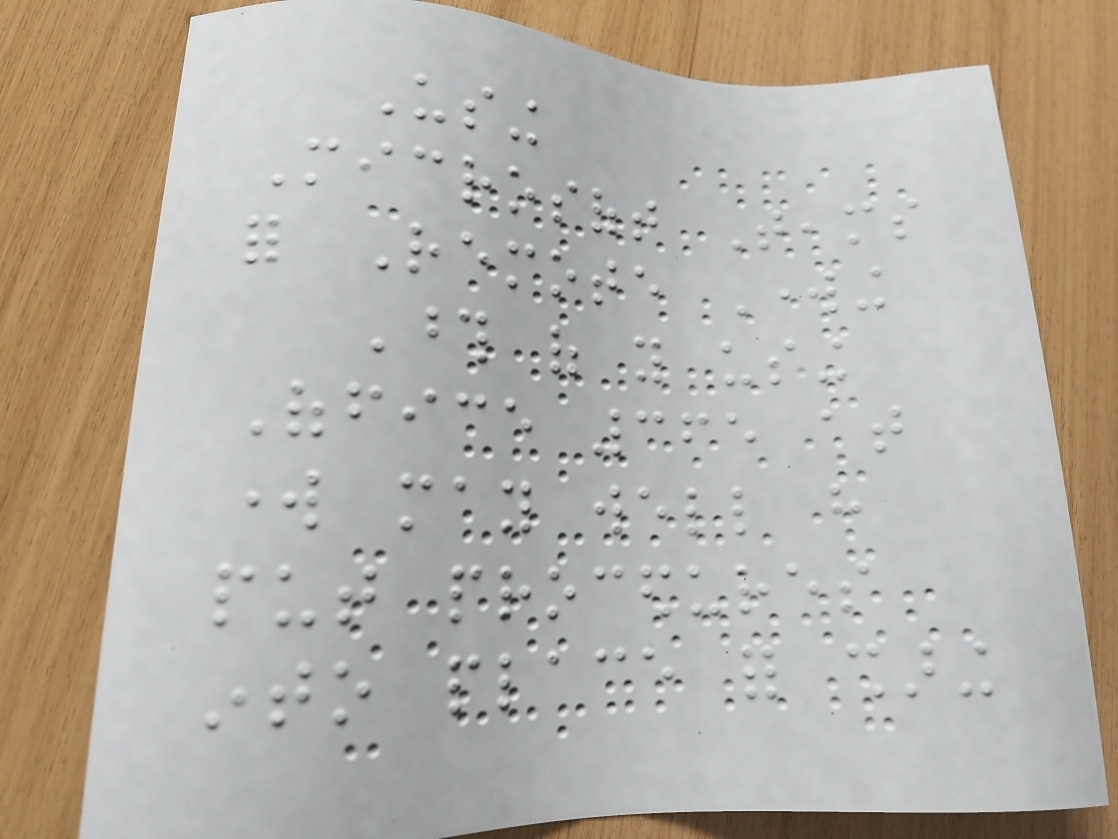Using
Microsoft Teams
for Remote Working
Those of you using
Office 365 at
work may well have
put procedures
into place for sharing
